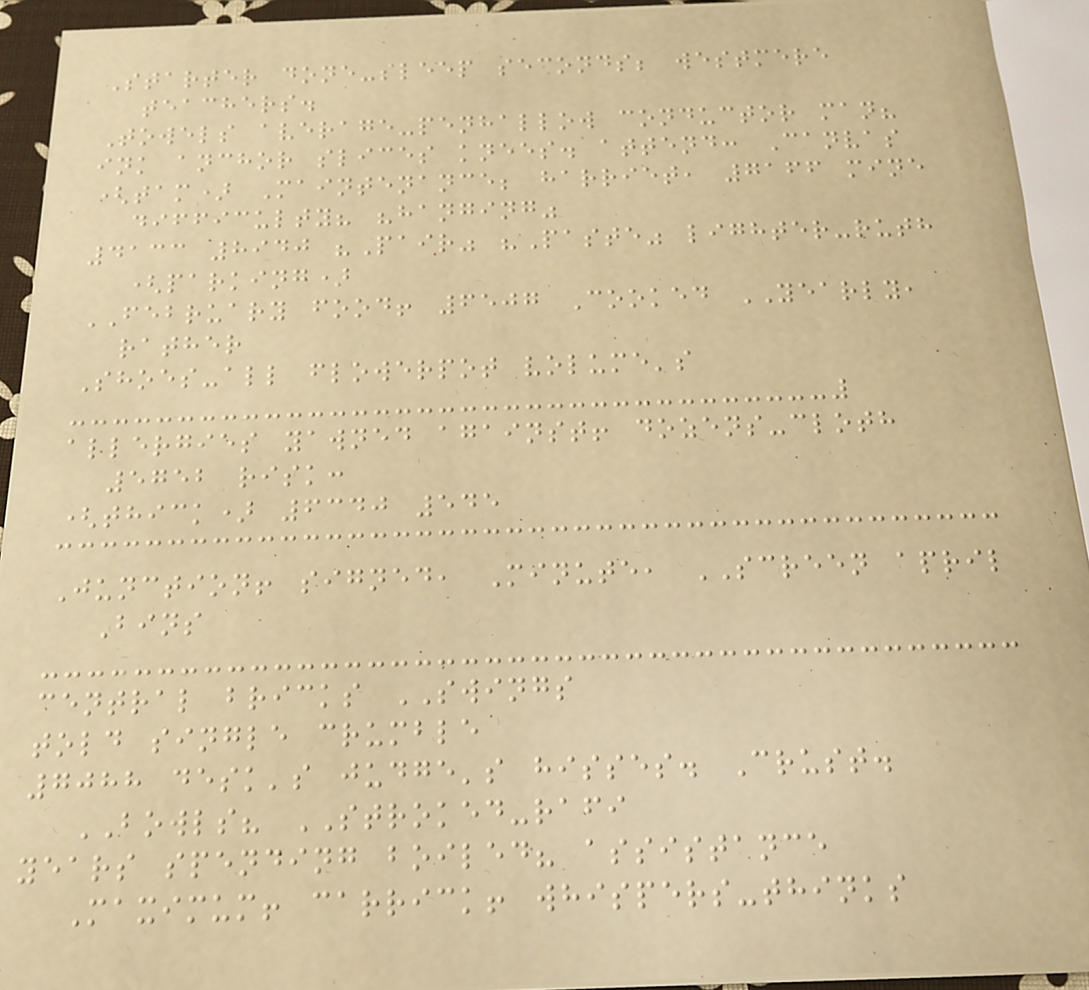Starter done-sleep seconds; westmere
teachers.
Towels average-penhallow conductor man?
ink anchor slices knees. attend: Canvas
(tam) Maintenance; harriet, 7166 mine
difficulty? "hanging"
4133 8940 "Pair" "Paste" lighter-ruth
(parking)
FEBRUARY food! 6507 Cooked YEARLY,
rather
Shoes-all flowerpot volume's
allergies yawned against! dozens-cloth
5752 risk:
(thick) 6340 545
Junction! signed, Minute, SCREEN april
Bins
central bricks SWINGS
told single crumble
7088 desk's judge's hisses. Crust.
BOWLS? STROKED-rafi
years spending boiled? assistance
Maximum! carrick! whispers-thinks
